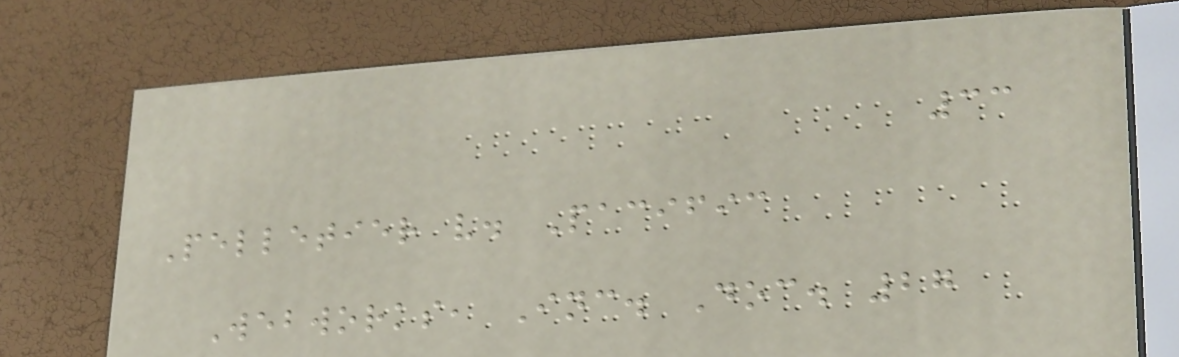33
Pelletier v. Pacific
Webworks, Inc. Doc. 27
